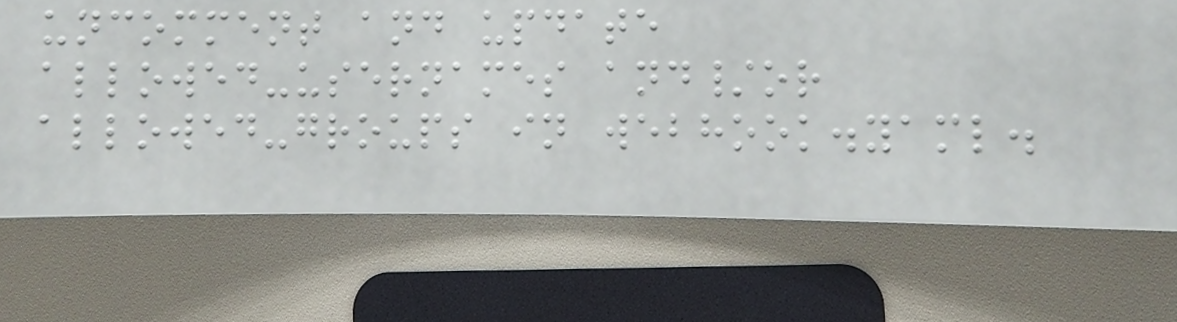uncomment and update
allowed-usernames and/or
allowed-groups in webhook.yaml.
